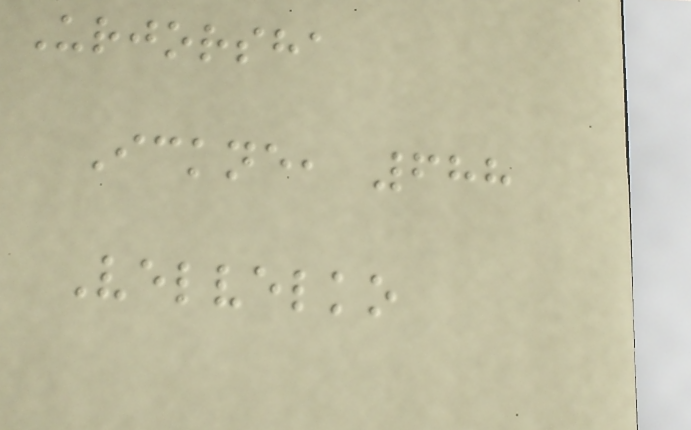Urjorsha
Ickne, 688
Velvelko
